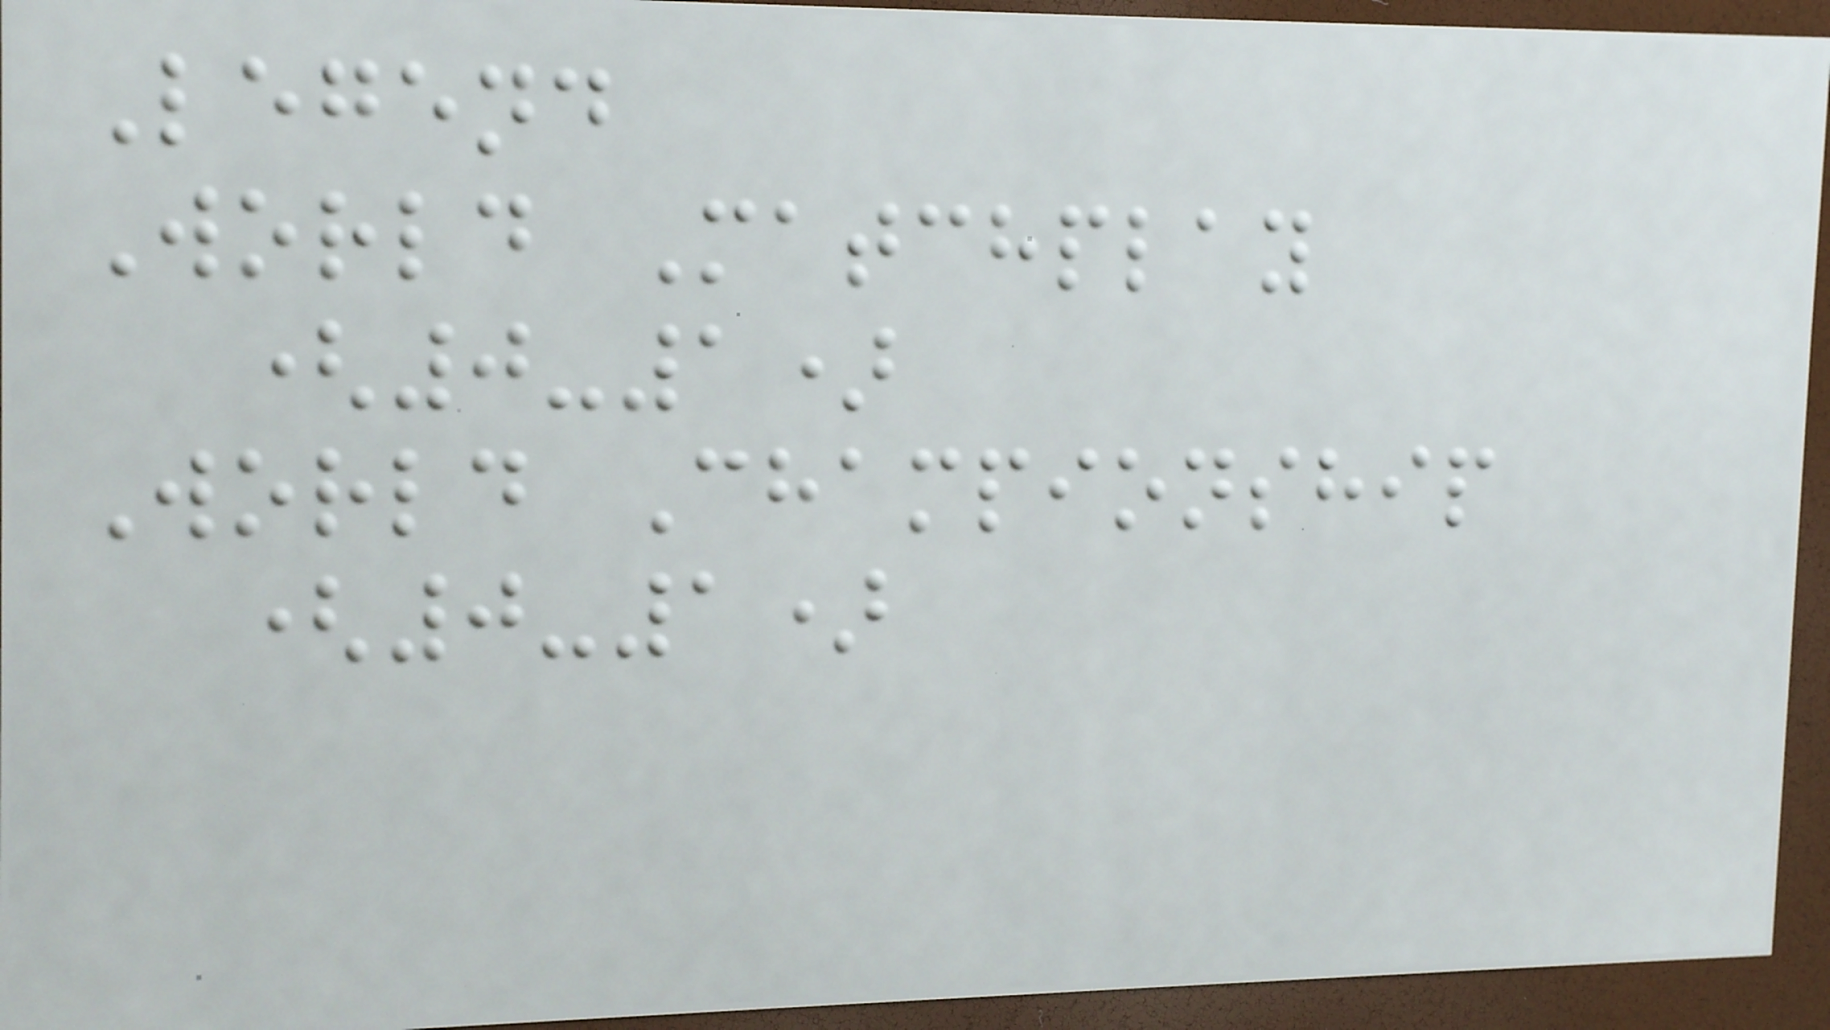Legend
World Matchplay
(0-1)
World Championship
(0-1)
